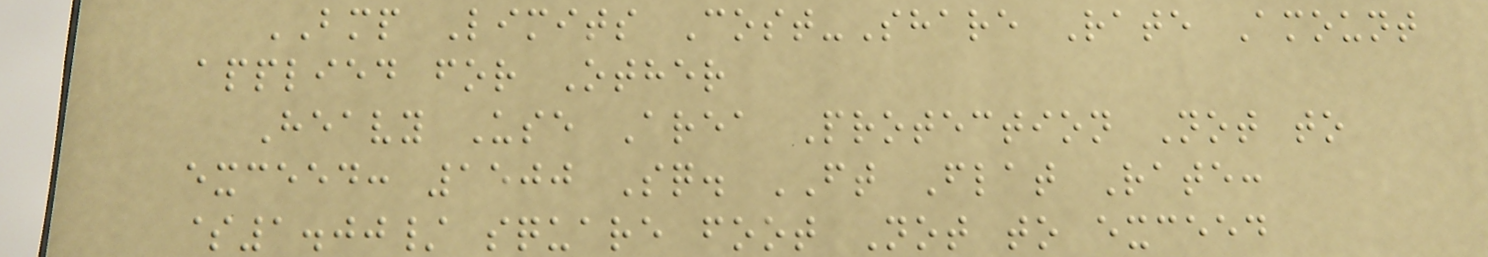BMP Limits Cost-Share Rate Amount
applied for Other
Heavy Use Area Protection Not to
exceed: 1500 Sq. FT Flat Rate:
$1.00/ square foot Not to exceed
